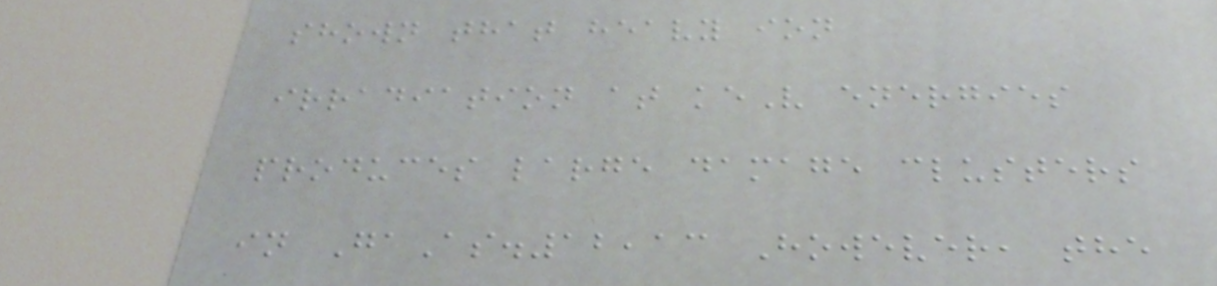shown that heavy ion
irradiation at keV energies
produces large damage clusters
in GaAs.12,13 However, the
